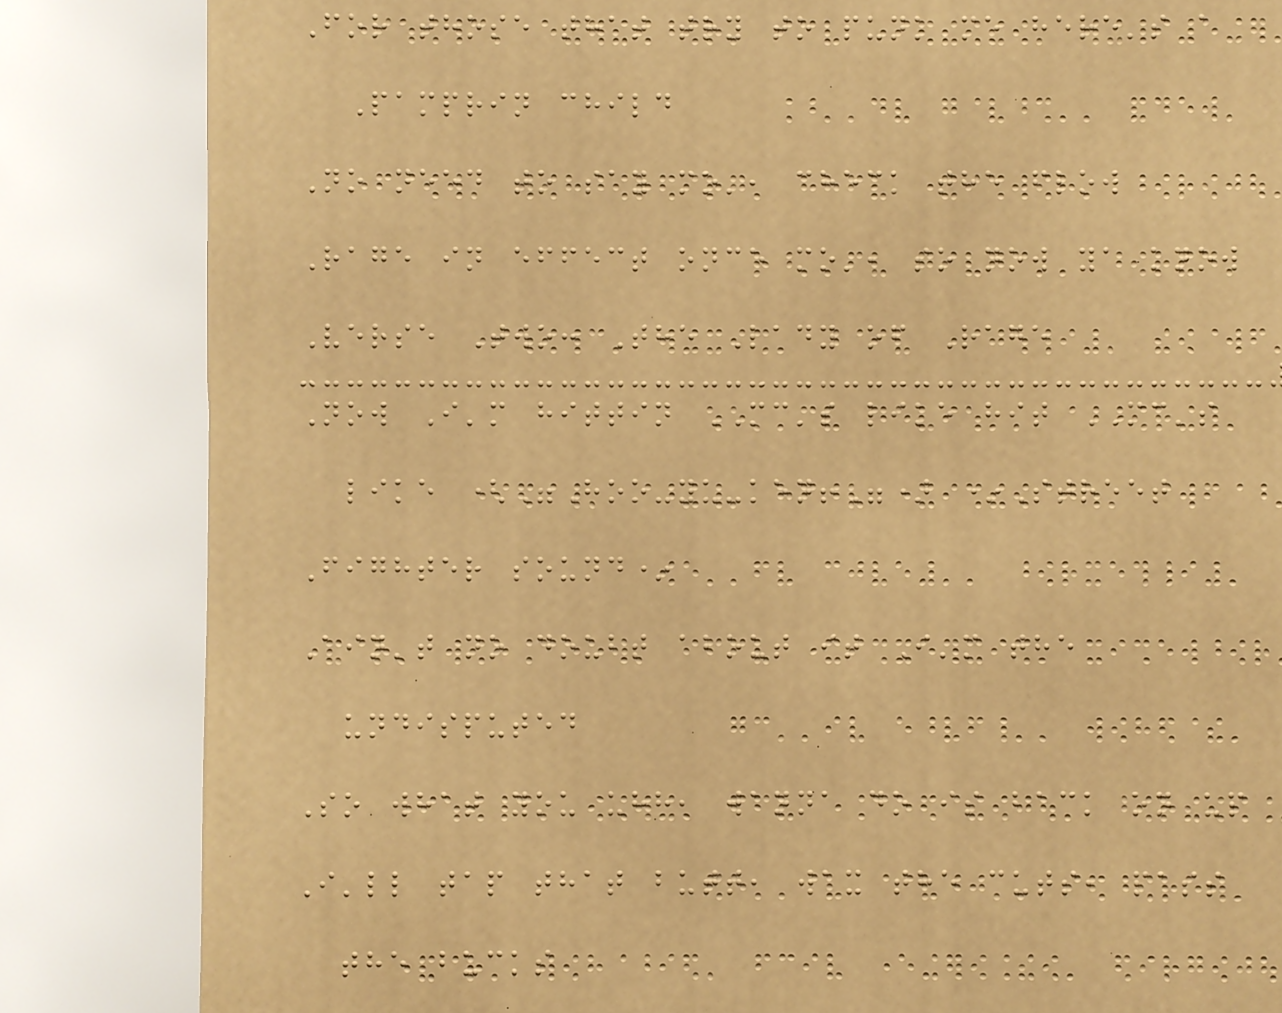For those that try to punk me here's a
Pamprin child
No need to say mo', check the flow
Rage in effect once mo', so now ya know
Verse Two: The Lady of Rage
Now I'm hittin MC's like hit MC's
like ("Hoo-yu-ken!") *Street
Fighter sound*
Ain't no doubt about it I'm the
undisputed
So what you uhh, wanna do is back on up
I'll tap that butt, wax the cuts, pass
the bucks
